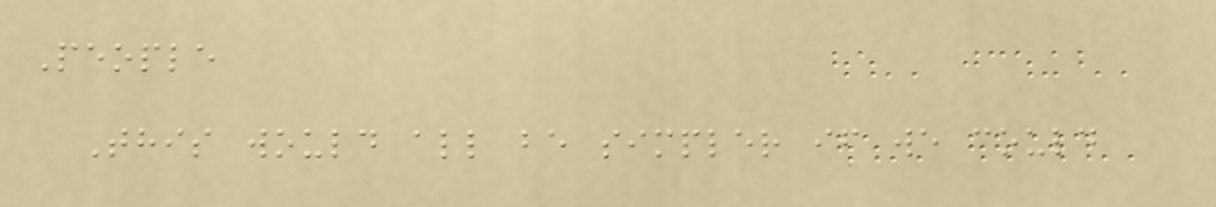People
This would all be simpler if we could
